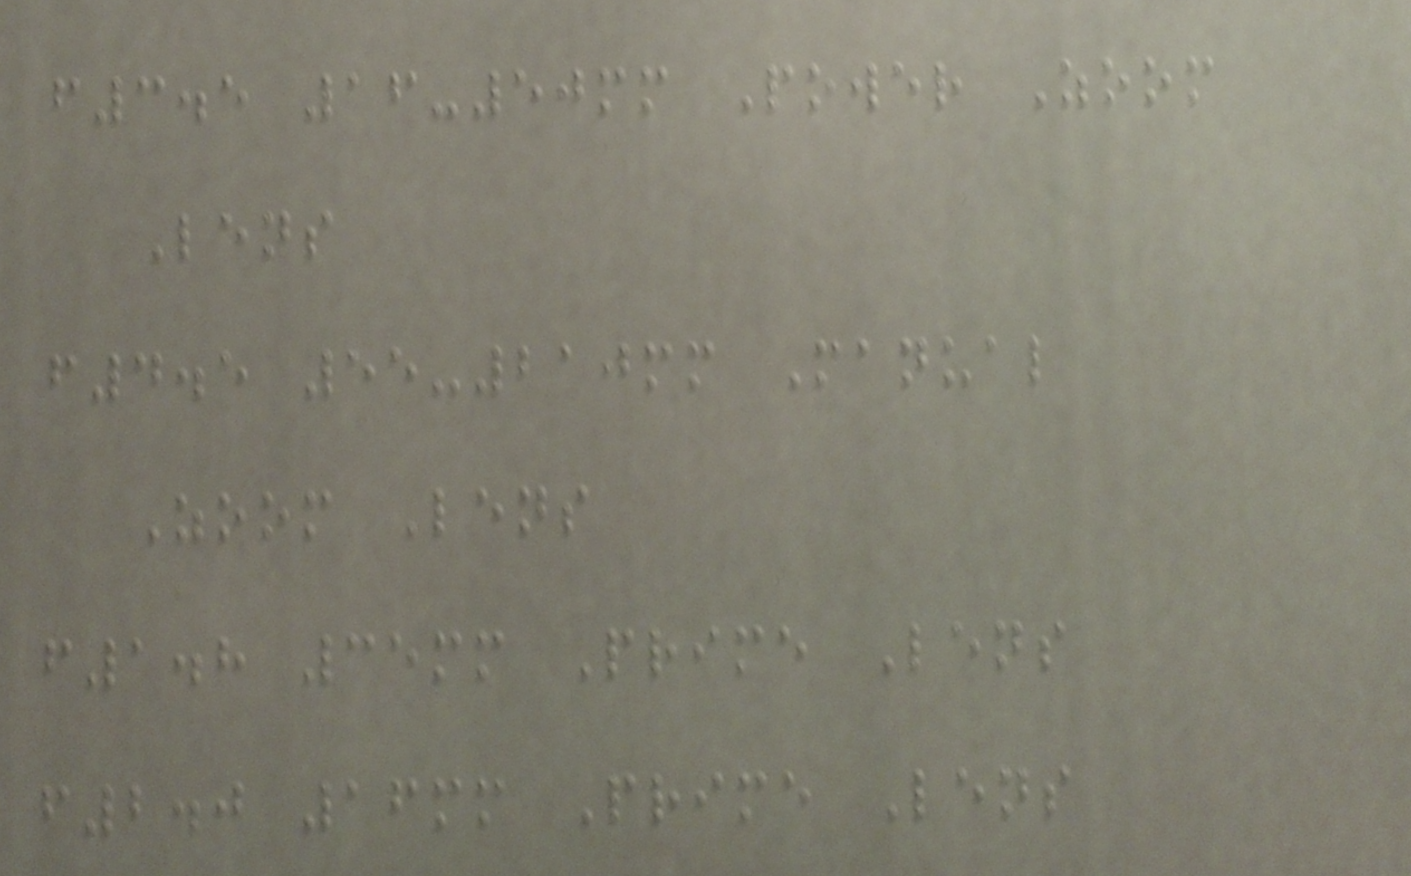f3.5 16-50mm Power Zoom
Lens
f4.5 55-210mm Manual
Zoom Lens
f1.8 35mm Prime Lens
f2.0 16mm Prime Lens
